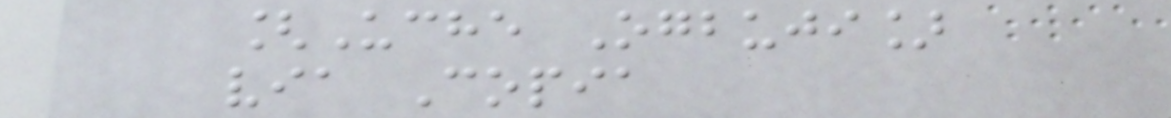[Uche Ogbuji]
via Copia
